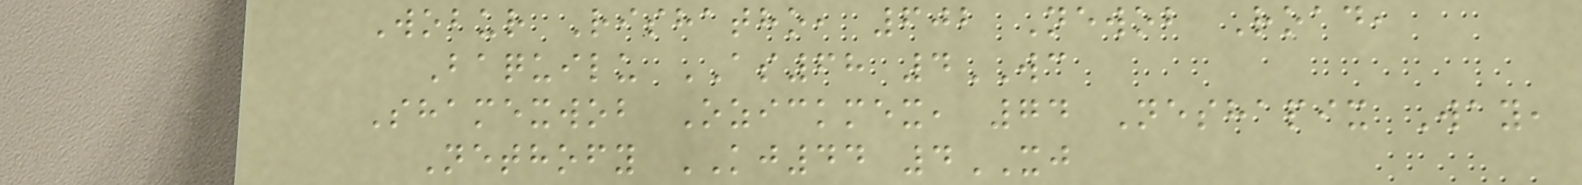Wobur Rishatho, 602 Newob Road,
Baquilu AS68 4WC
Shamexwob Ozickmex, 74 Neshapix Way,
Nethofy KJ44 4XJ
